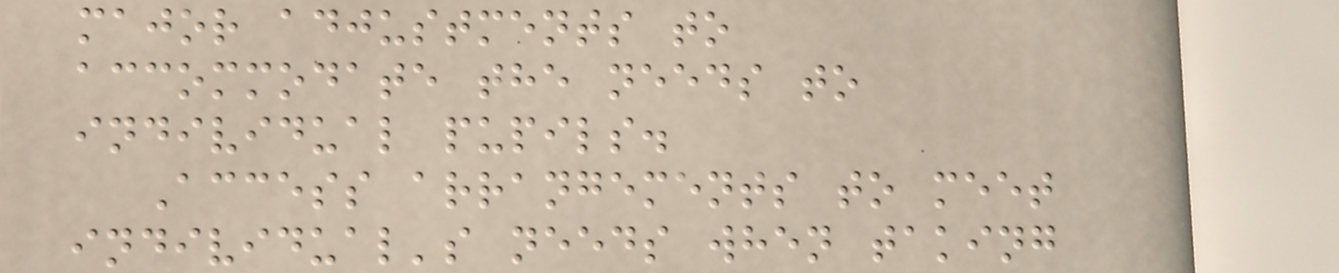major adjustments to
accommodate the needs to
individual pupils.
Access arrangements to meet
individual's needs when taking
